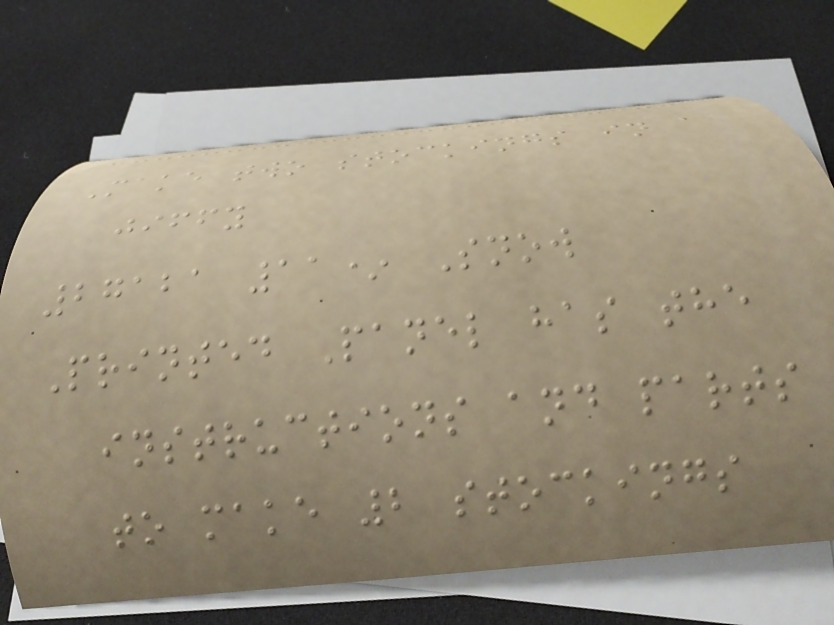Make two stockings in a
jiffy
27121 11* Snow
Printed Panel has the
instructions and parts
to make 2 stockings
